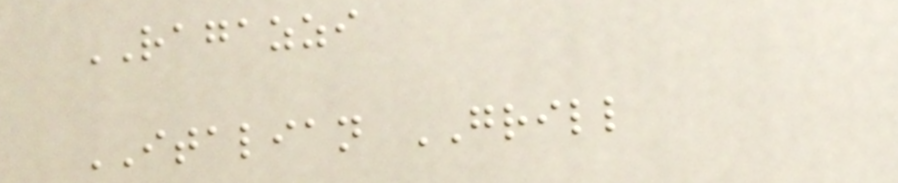RAGAZZI
ITALIAN GRILL
